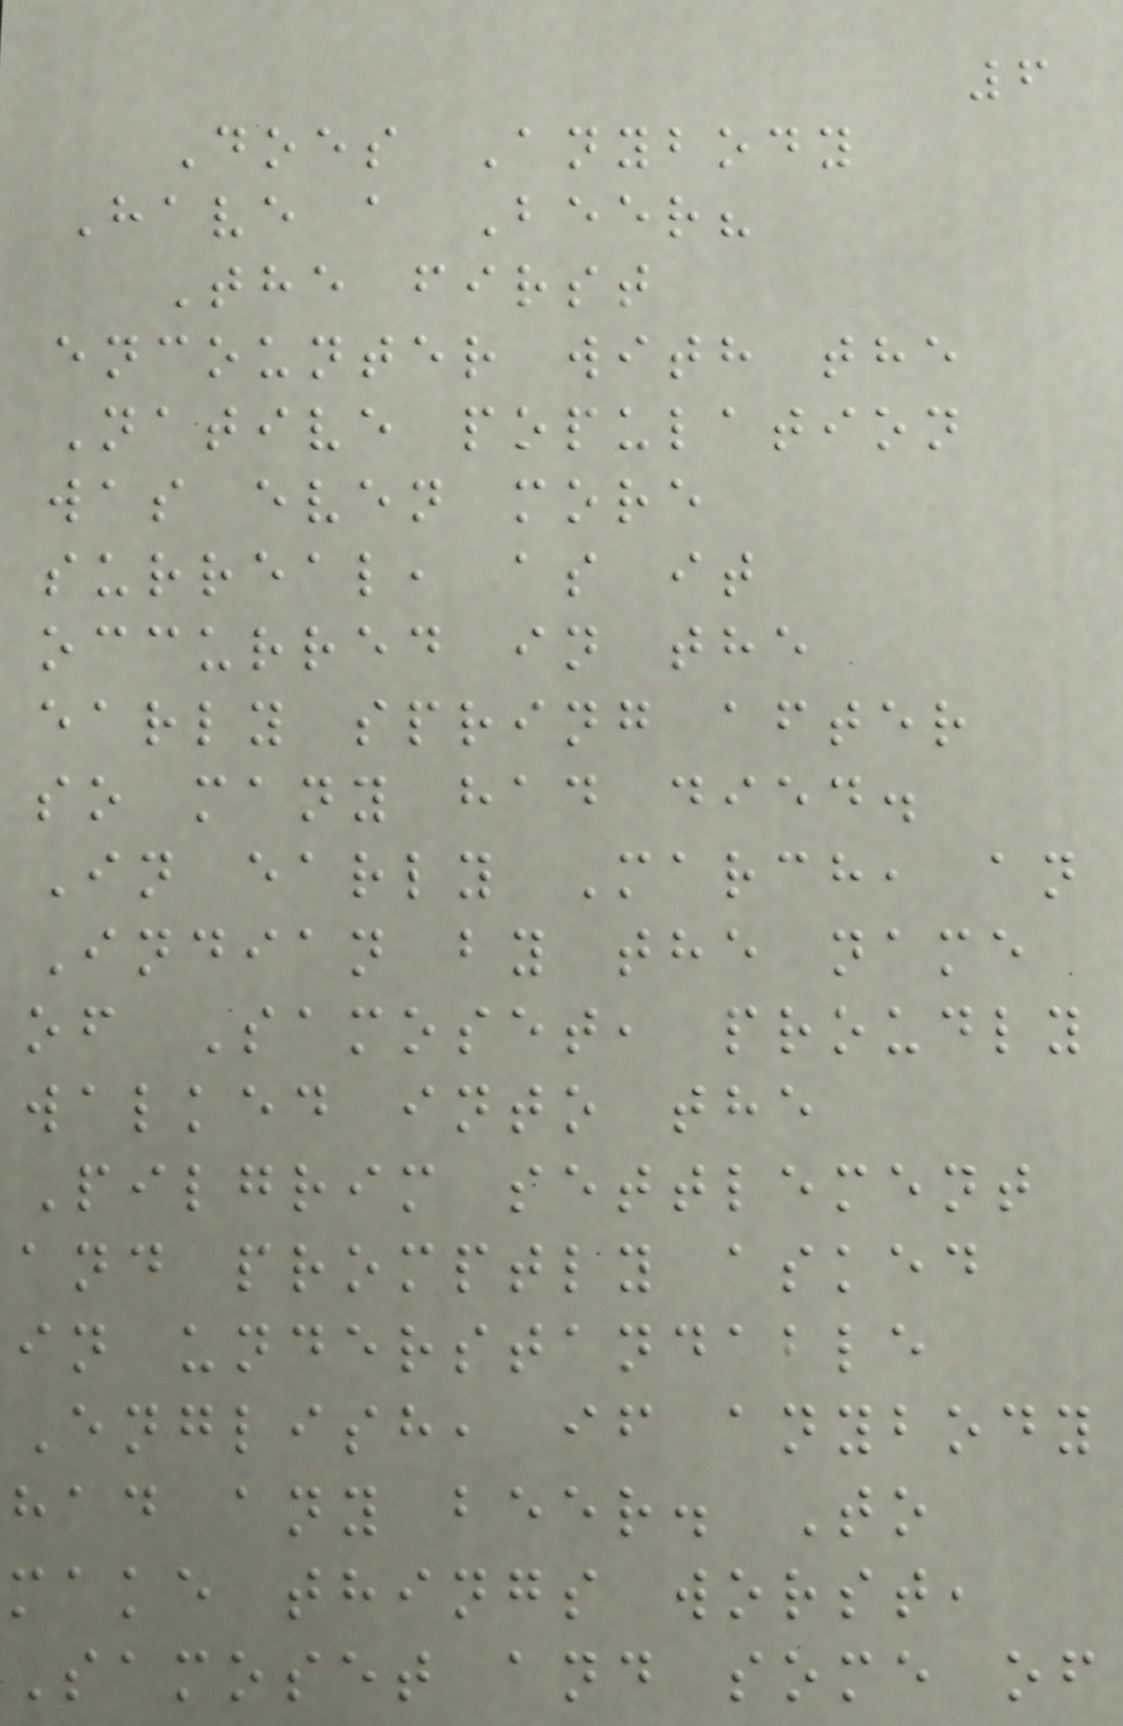6
Does Anybody
Have a Beer?
The first
encounter with the
Native population
was even more
surreal, as it
occurred in the
early spring after
so many had died.
In early March, an
Indian by the name
of Samoset, proudly
walked into the
Pilgrim settlement
and promptly asked
in understandable
English, if anybody
had any beer. To
make things worst,
Samoset and some of
